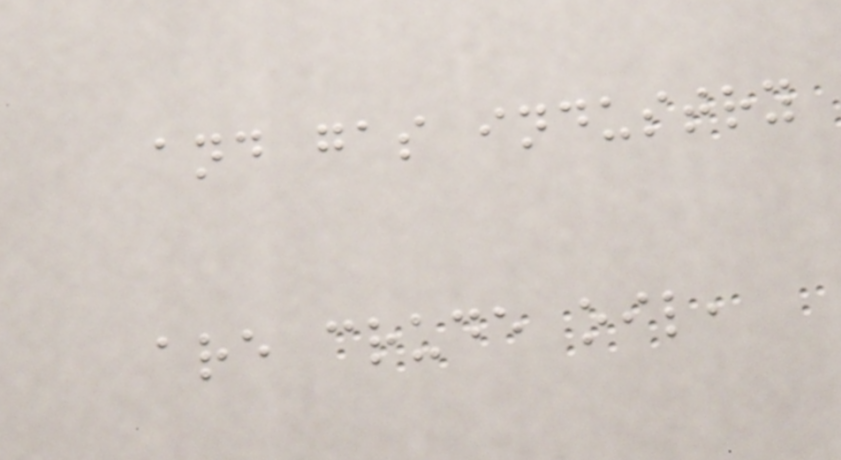and gas industry
are crude oil,
